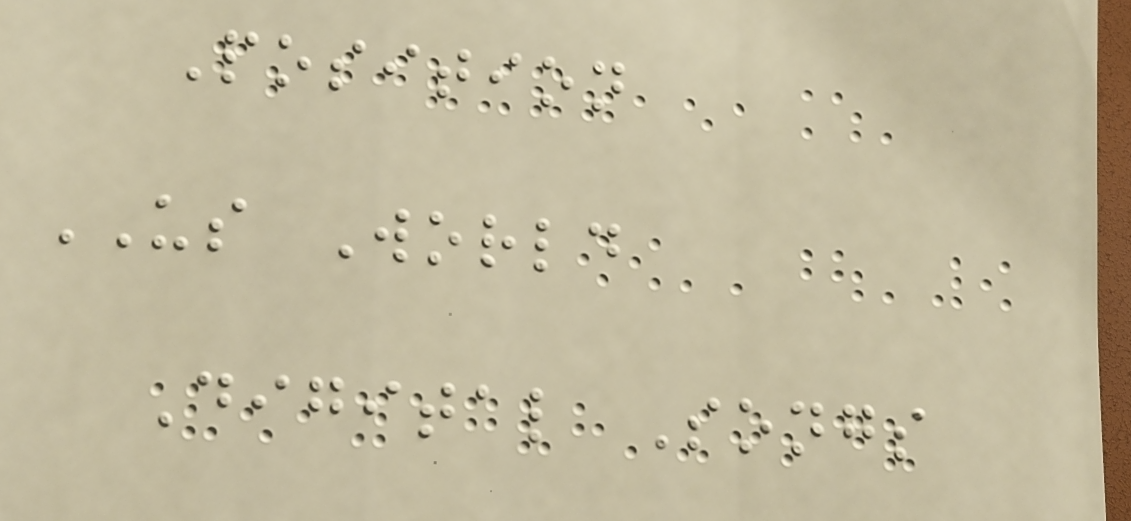Position
US World
Digital Songs
